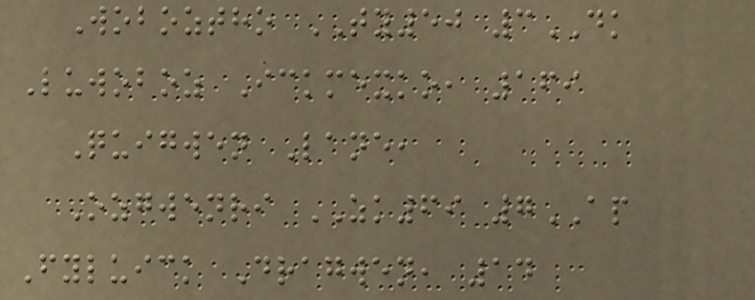Woboztho TY50 3DK
Luwoboz Ickmexko, 169
Quigwen Lane,
Ozgwenri ZK69 7AP
Fyluick Dragwen, 14
